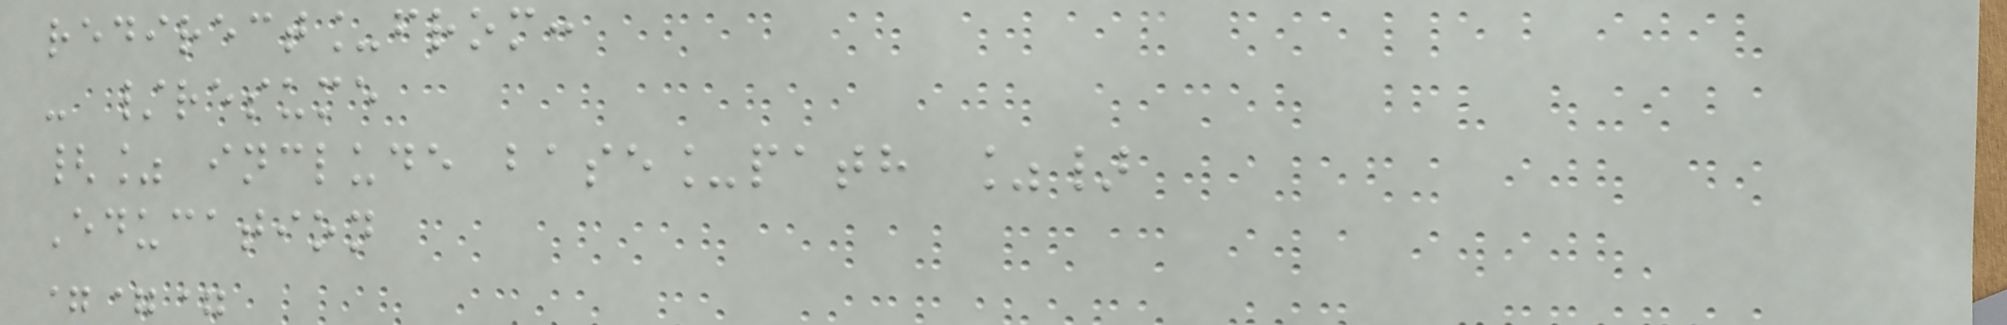redirect_from:
- /resume
{% include base_path %}
Education
===
